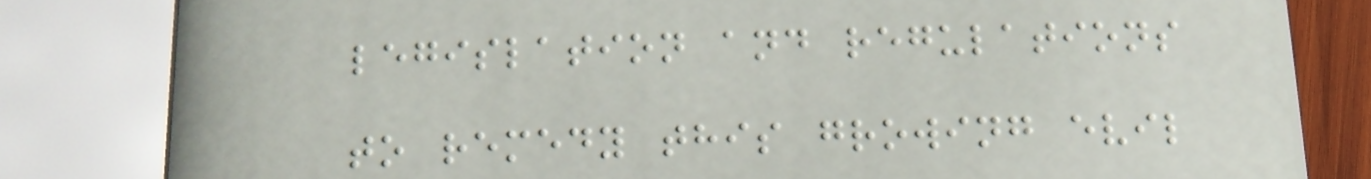legislation and regulations
to remedy this growing evil
